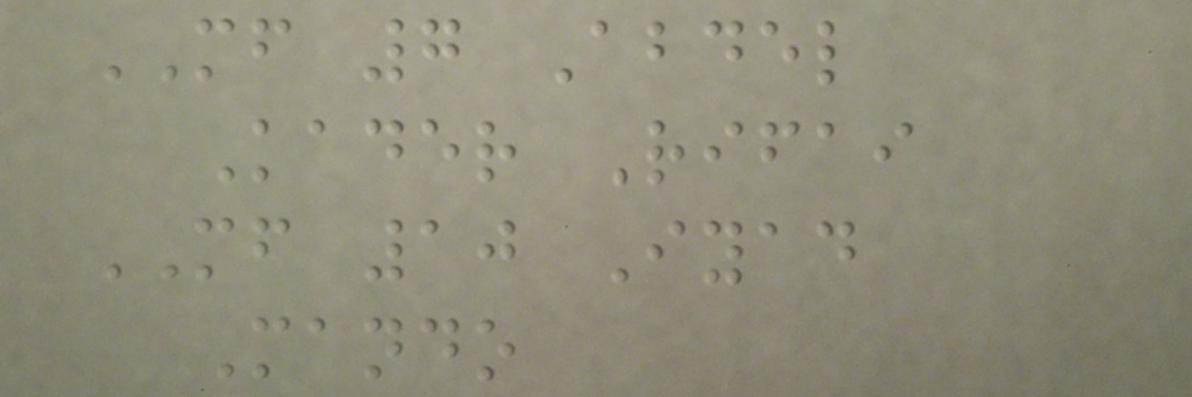MF 7 Abdel
Kader Rifai
MF 10 Iyad
Mando
